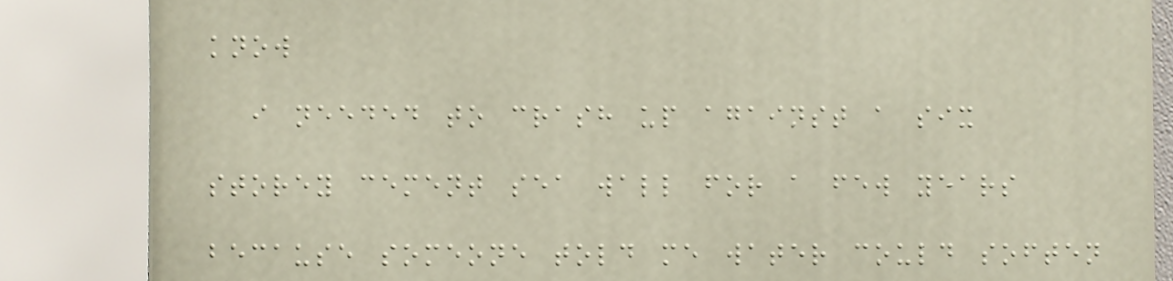know
i needed to crash up against a six
storey cement sea wall for a few years
because someone told me water could soften
